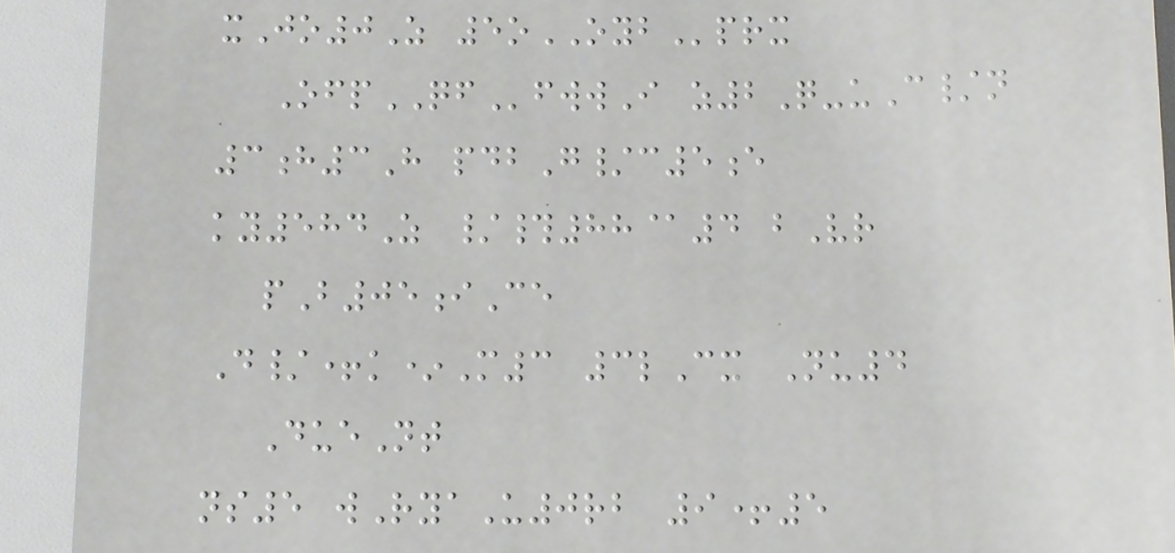xJo0Z 5oOYBprx
OfpQFfwwI z2Q-uC/n
3h3H pdbG/c5e
ky584Z /#88@4 bVr
pB05iCe
D/+k*M3 3lCx Nu4
DueNt
ns5 wRyaU0rb 9+5
